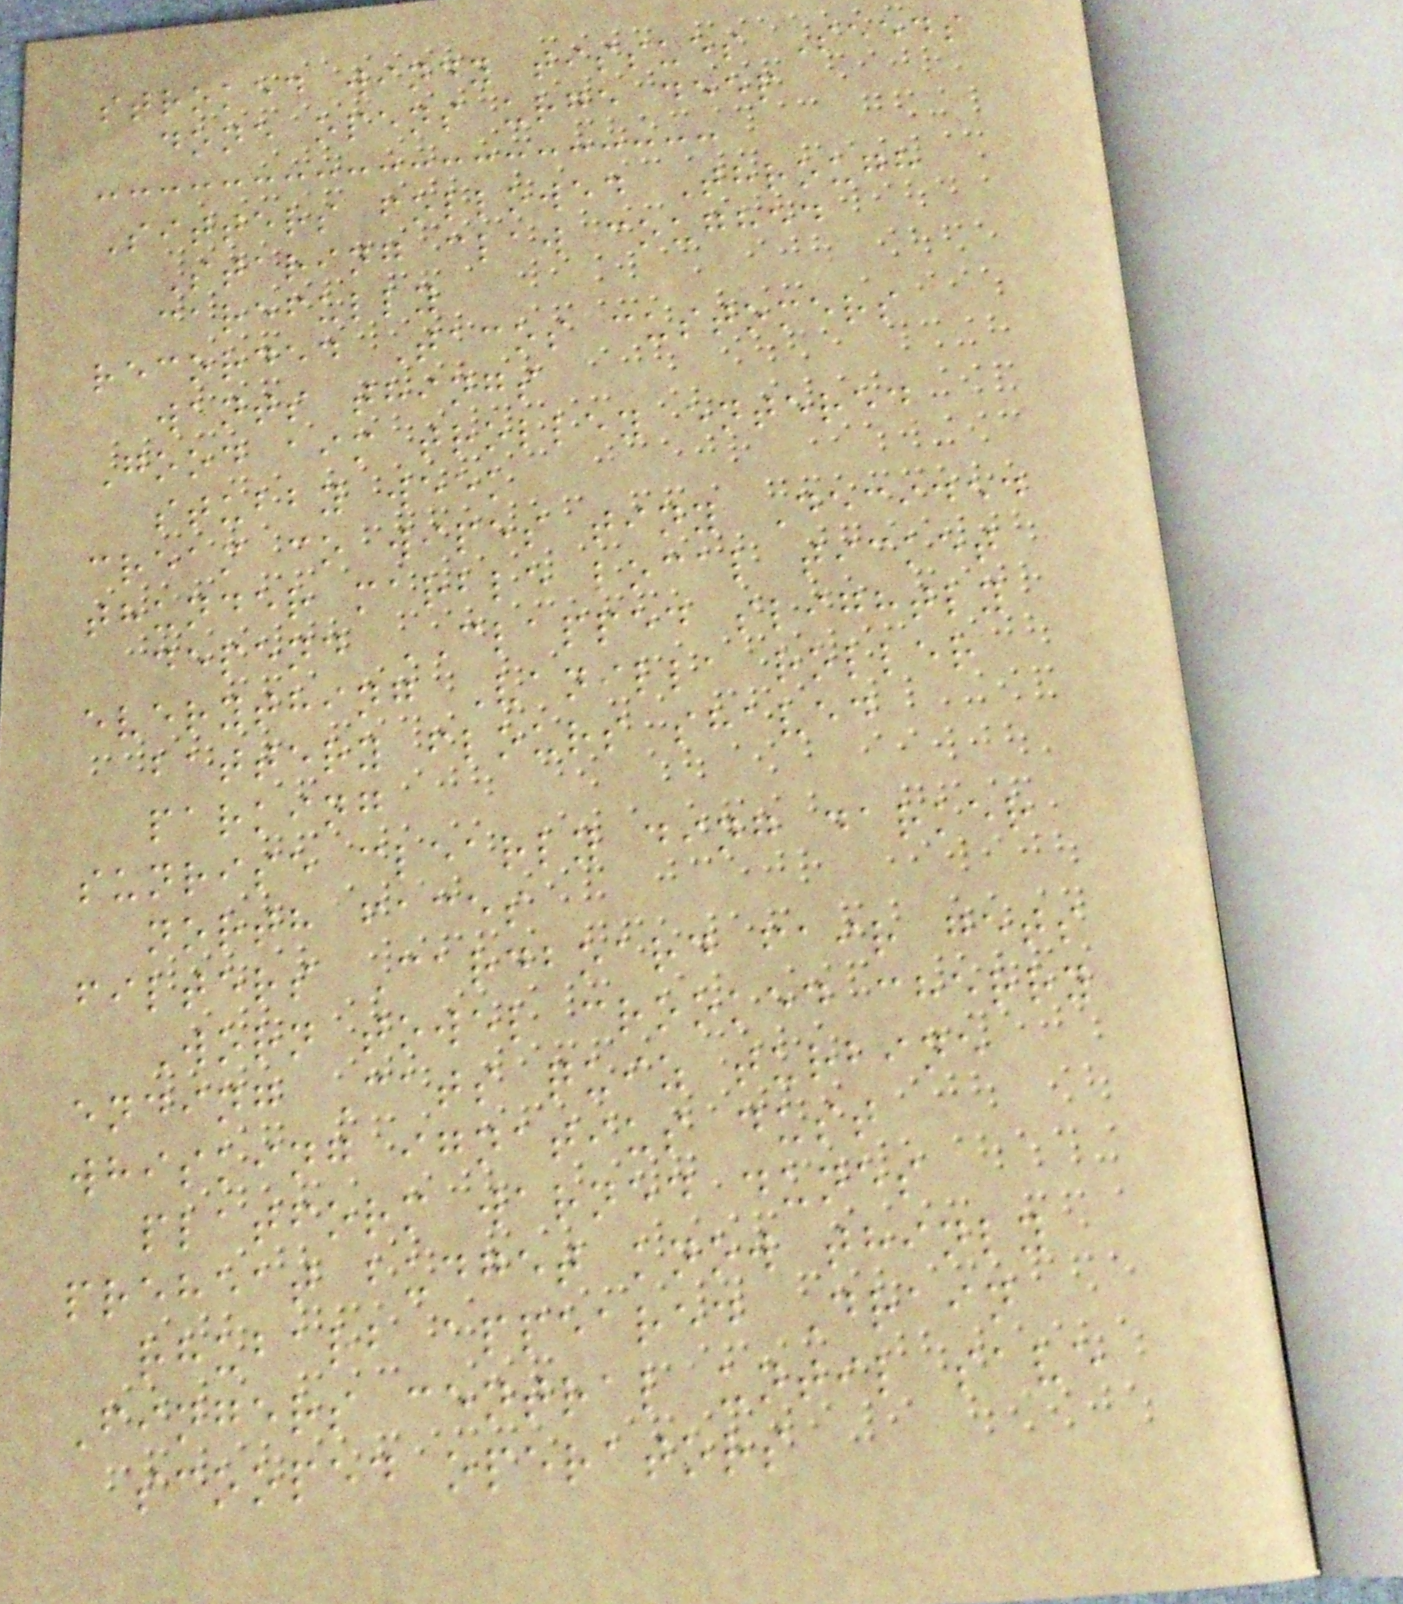stroked windy tissues Seeds
done opens urge deep
Sitters followed Through
Staring claw coughed
carefully
recorded Tacos customers
wants things
Good aim trolley entered
stubby week
cream co wipes tiny Decided
thunder marble local ticket
depend CLAPPED slightly
everything Vanilla roller
battery flours shaved
parking
sunrise clearly ding darker
north faces
filters Cardboard fair gets
Worn towel crooked cherry
ending Cats quiz turbine
whisking ignatius dust
platform warned dunes
preheat budget know thinly
rhubarb appeared Drain
Fingers central until save
scooped operators
